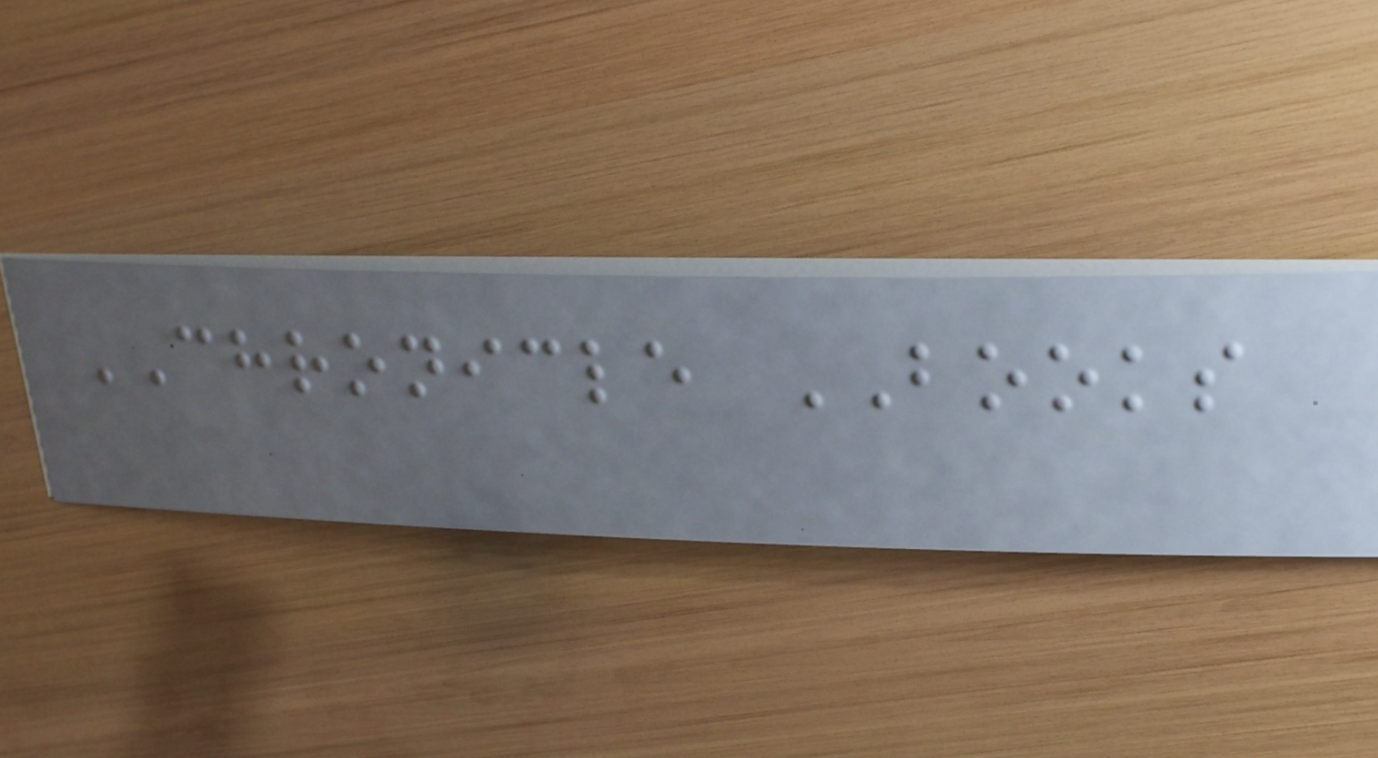CHRONICLE BOOKS
